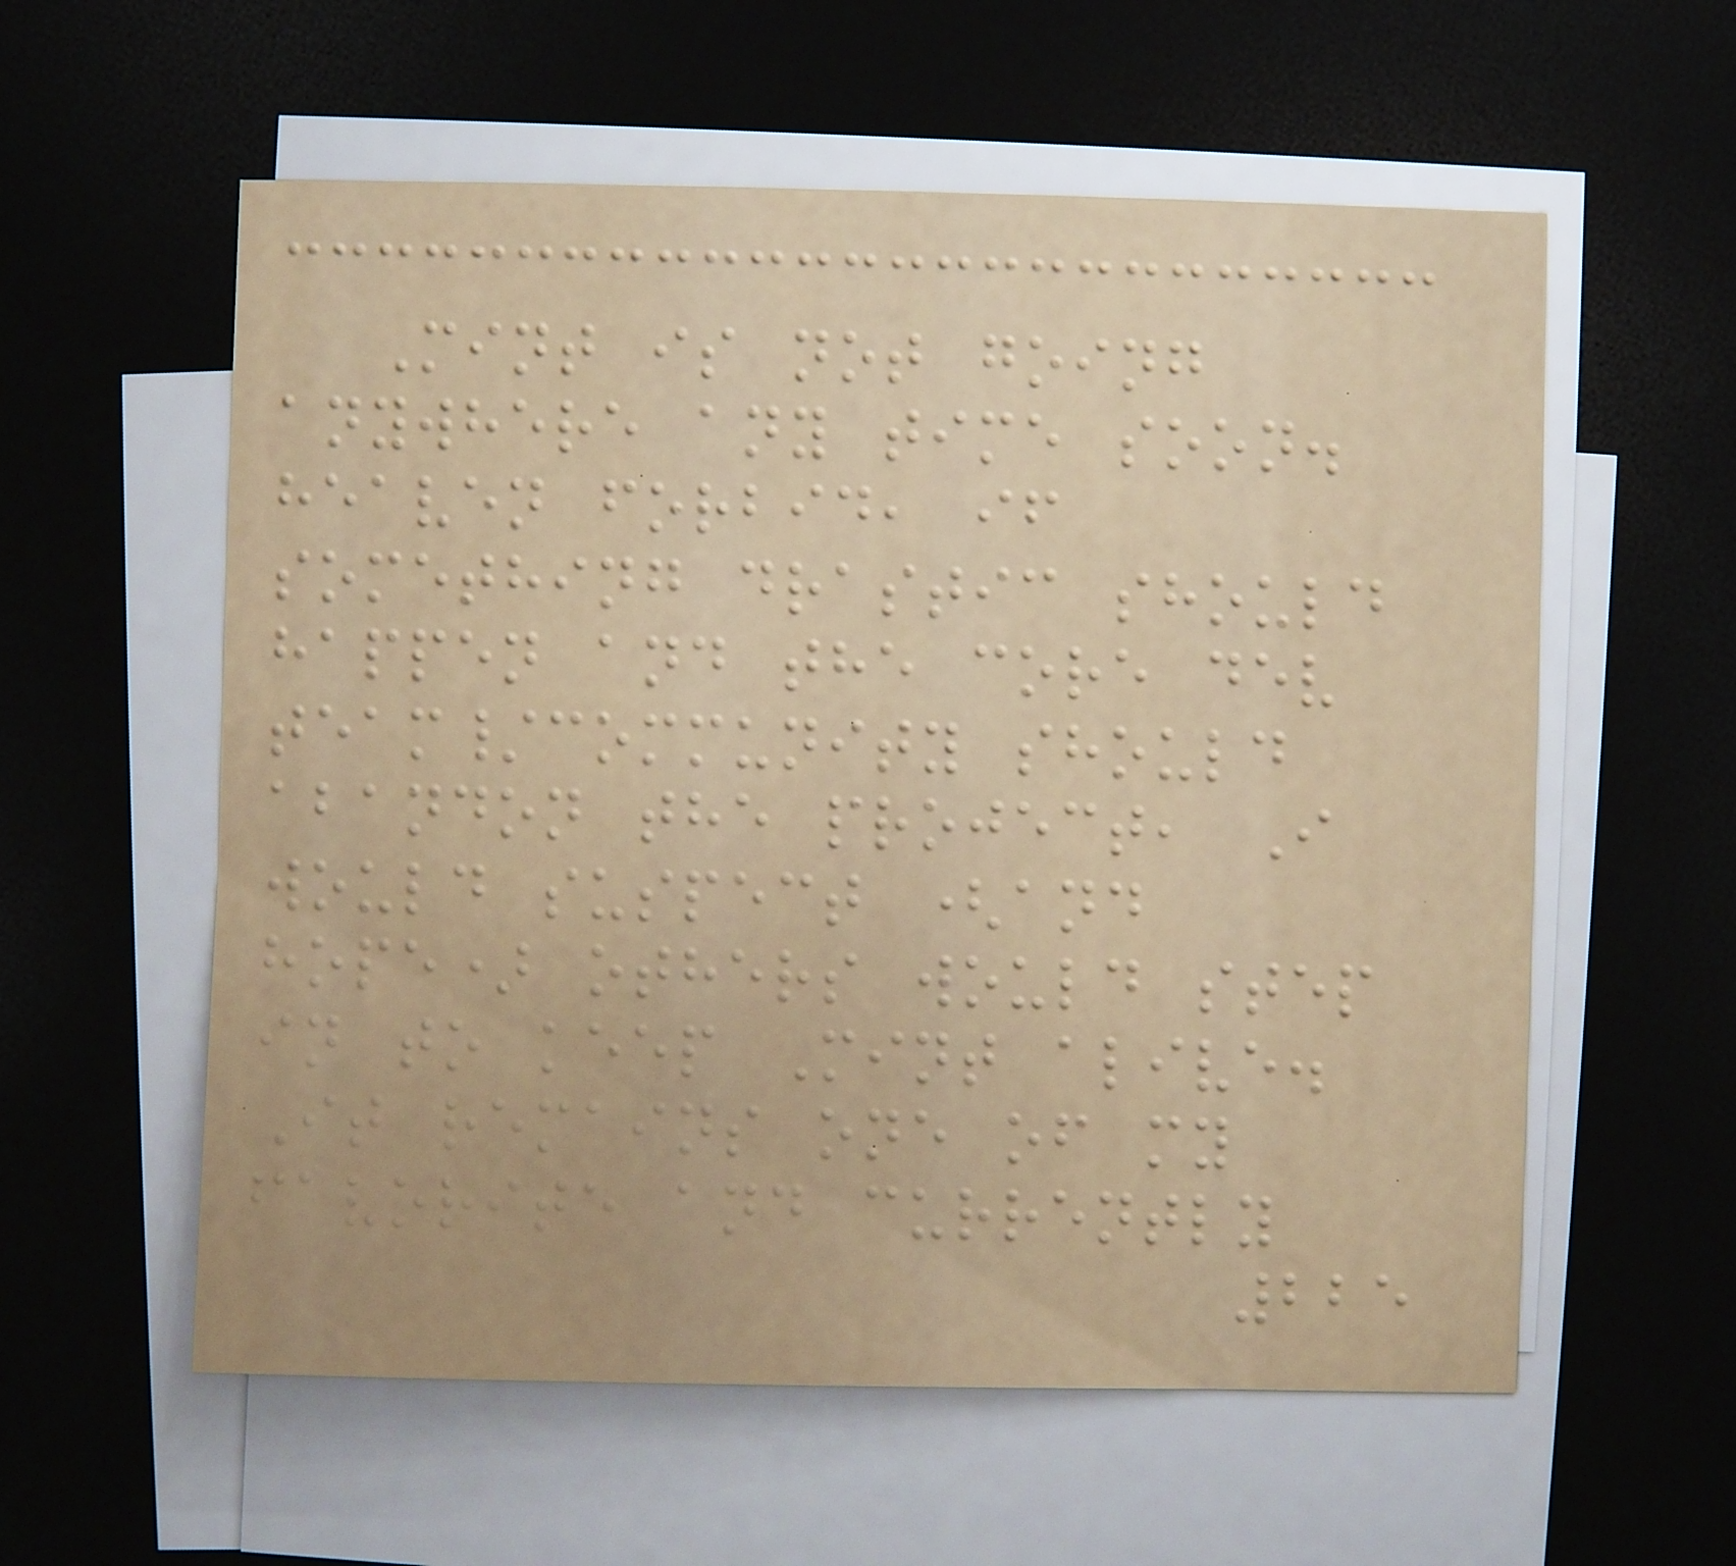Mint is not going
anywhere any time soon.
heaven forbid, if
something drastic should
happen and the core dev
team/community should
abandon the project, I
would suspect (and
hope) others would step
in to keep Mint alive.
It remains one of my
favorite and currently
225
